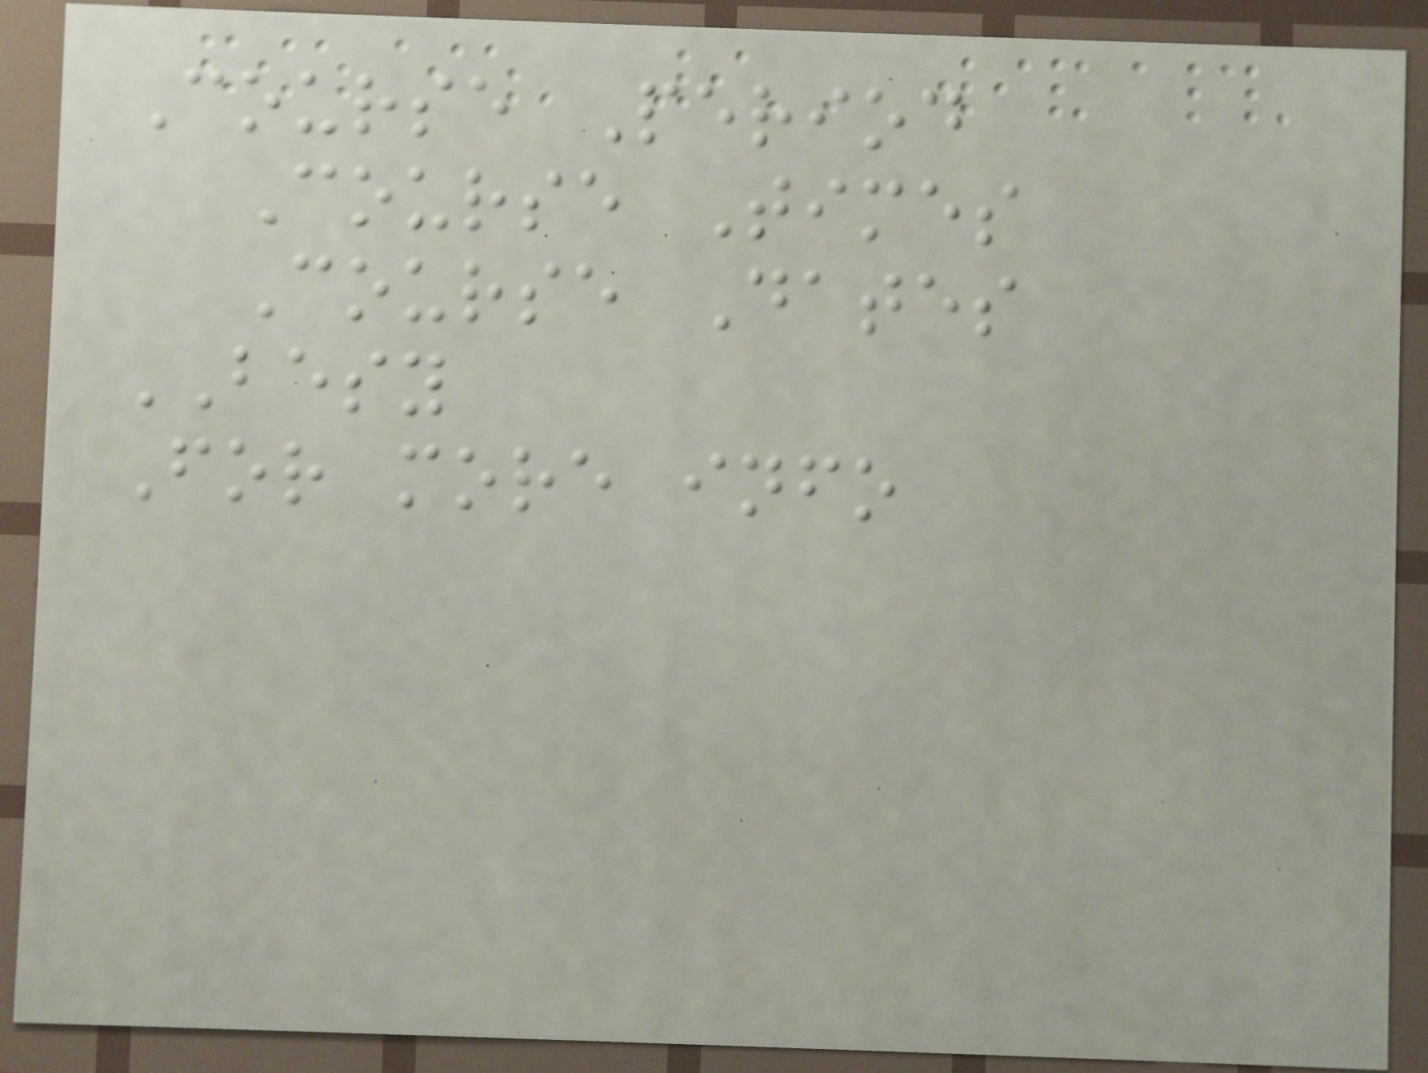Course Period
Course Times
Course Dates
BESY
For more info
